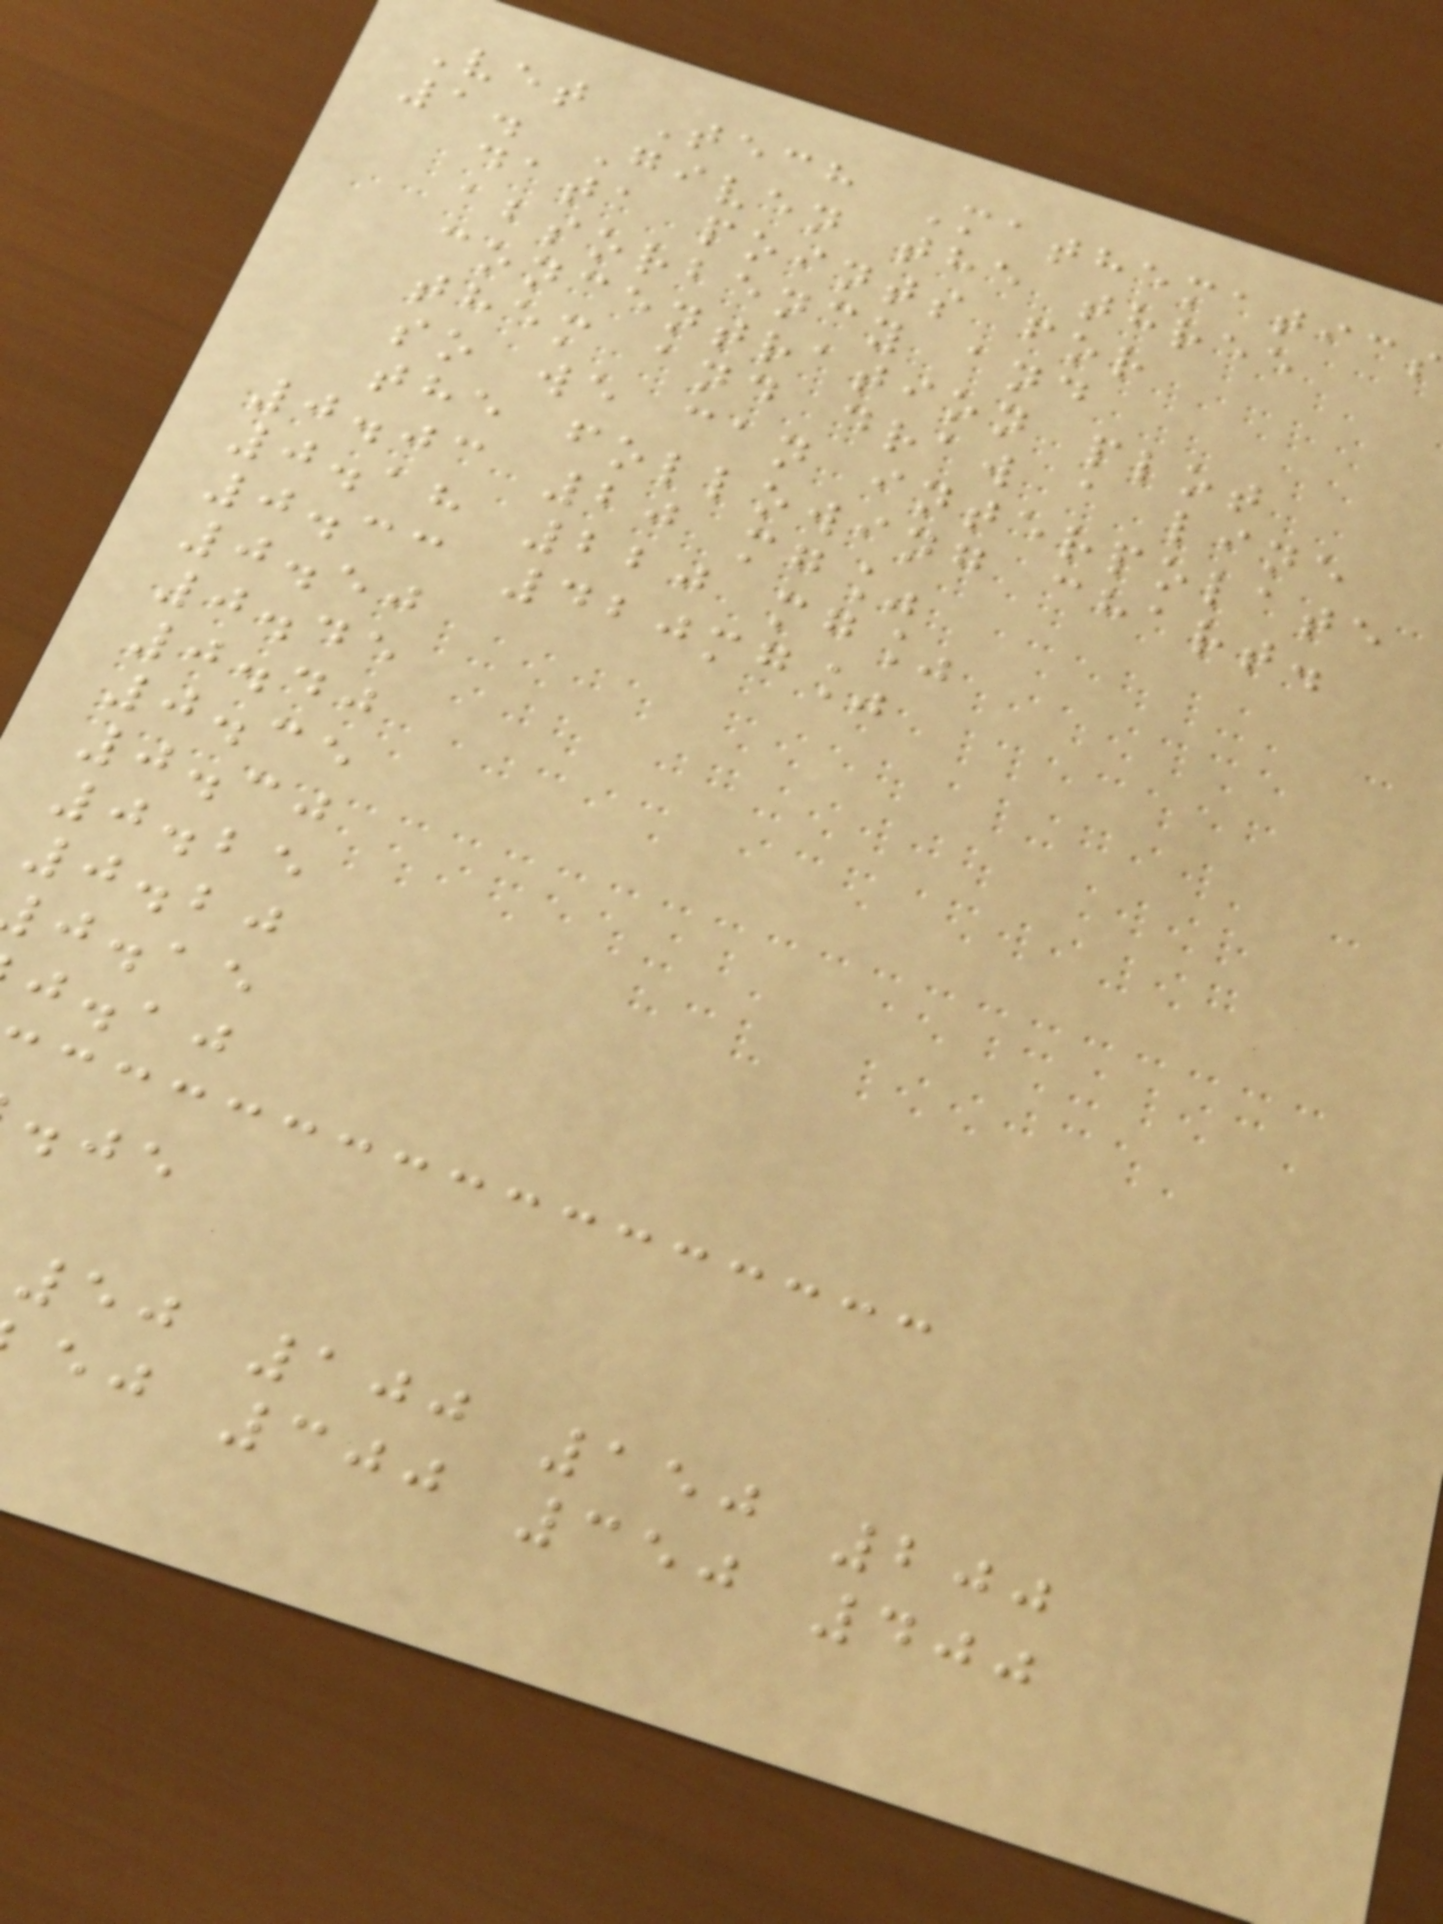Vet Tech Mathematics
1. Given the three
data points for
absorbency and
concentration plot
them and draw a line
so we can interpolate
the following chart.
0.03 20 mg%
0.18 220 mg%
0.33 420mg%
0.50
0.45
0.40
0.35
0.30
0.25
0.20
j.ae
j.aj
50 100 150 200
ej 300 350 400
